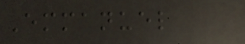Emmanuel
